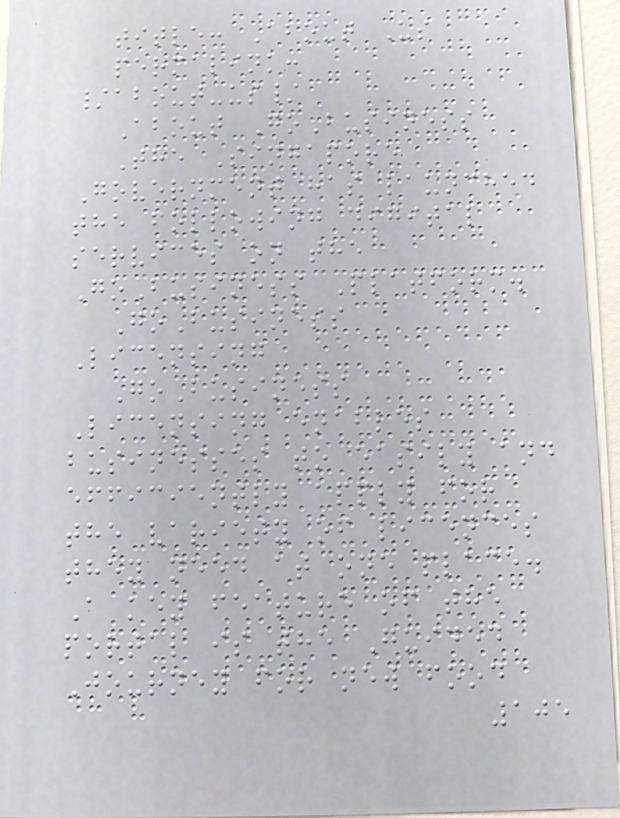title: About Us
permalink:
/about-us/
About GoBusiness
The Singapore
Government has launched
the following digital
services on the
GoBusiness Platform.
GoBusiness
Licensing
GoBusiness
Licensing enables
businesses to easily and
efficiently apply for
the variety of licences
they need at one place.
A key feature of the
portal is the Guided
Journey for new food
105
